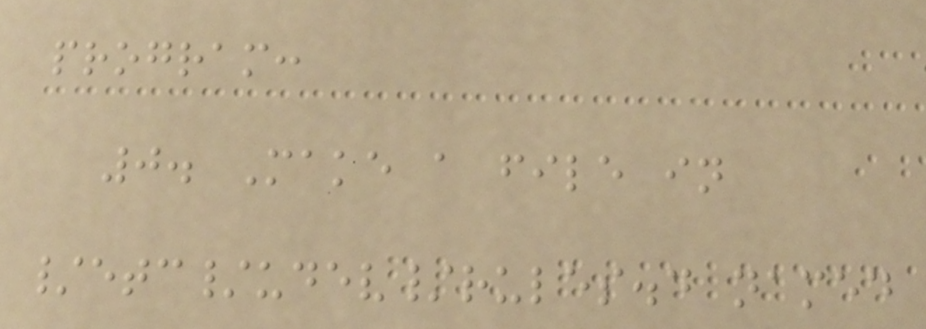program:
0. Make a file in
/etc/udev/rules.d named
